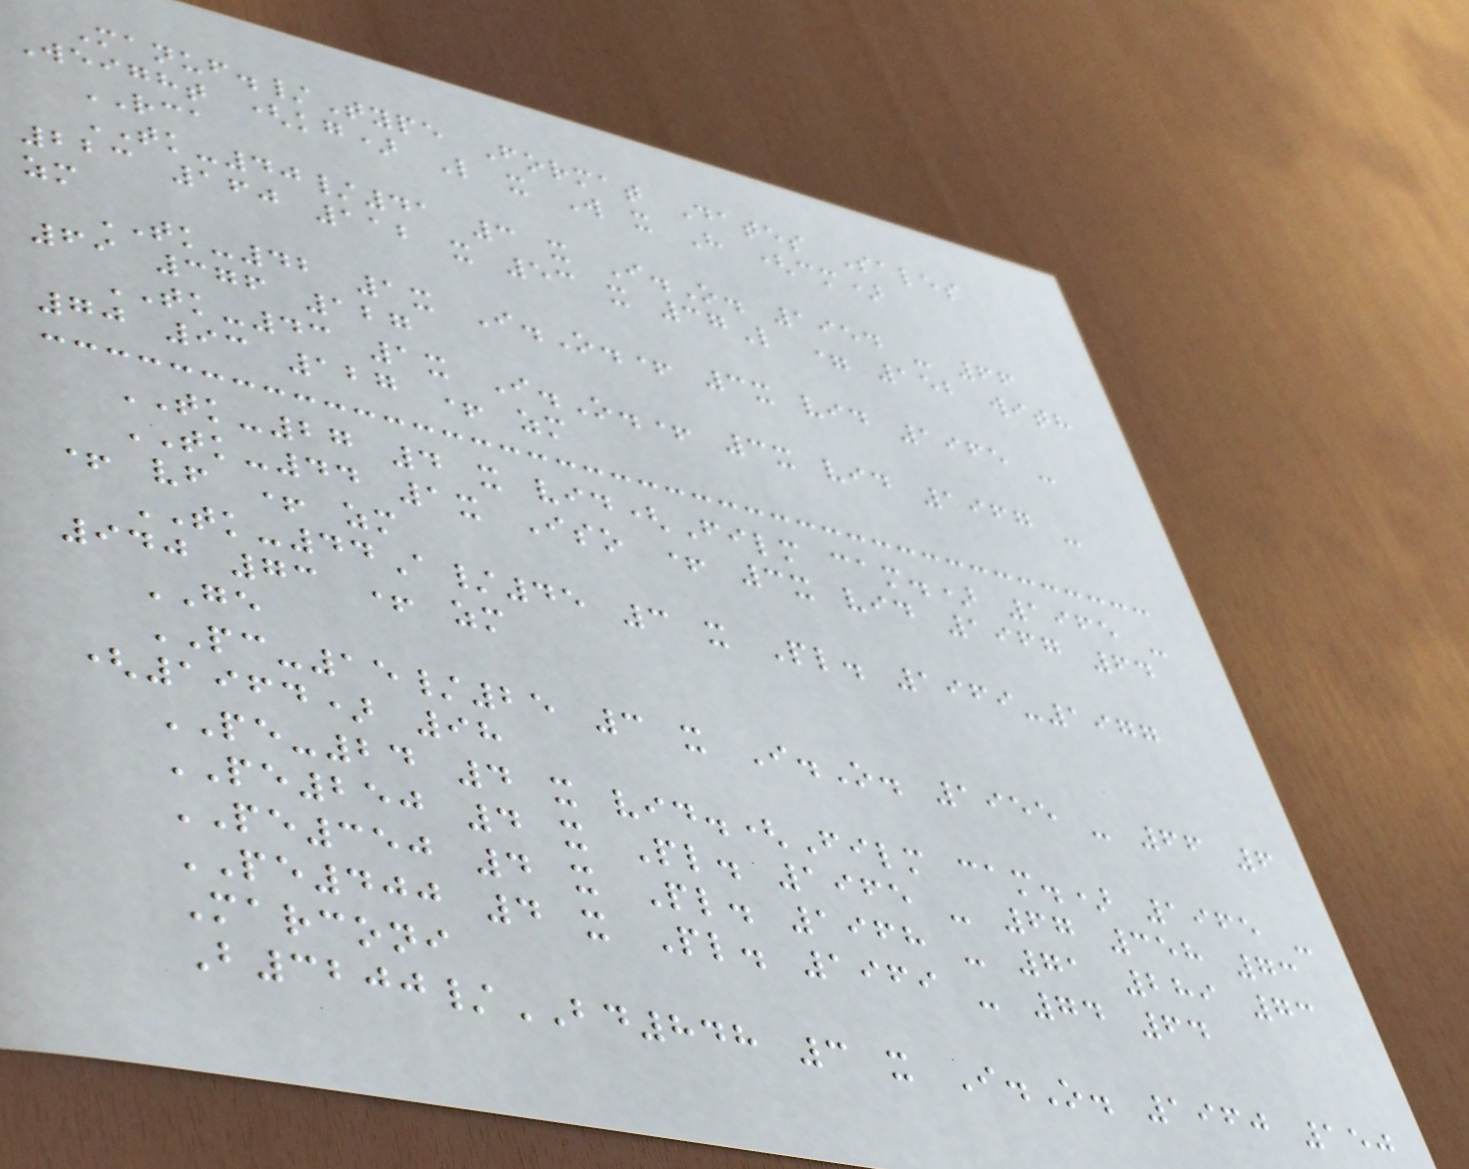Manuf./Type Format Dates Sales
Weight (kg) L x W x H (cm)
RCA
TK-40/41 3 x I.O. 1954 - 66
223 160 112 x 53 x 37L = 152 with
zm
TK-42 1x I.O.+ 3x vid 1965 -
69 376 127
TK-43 1x I.O.+ 3x vid 1967 -
70 93 127 + zm
TK-27 4 x vid(Film cam.) 1965 -
TK-44 1x Iso + 3x vid 1967 64
+ vf + zm
TK-44A/45 3 x Pl. 1969-1977
940 73 + zm
GE
PC-15/25 3 x I.O. 1955 - 66 6
(1964) 98
PE-24 4 x vid.(Film cam.) 1965 -
PE250 4 x Pl. 1965 - 67 358 73
PE350 4 x Pl. 1968 - 71 289 73
PE400 4 x Pl. 1969 - 74 64
Marconi
B3200/BD848 3 x I.O. 1960 150
